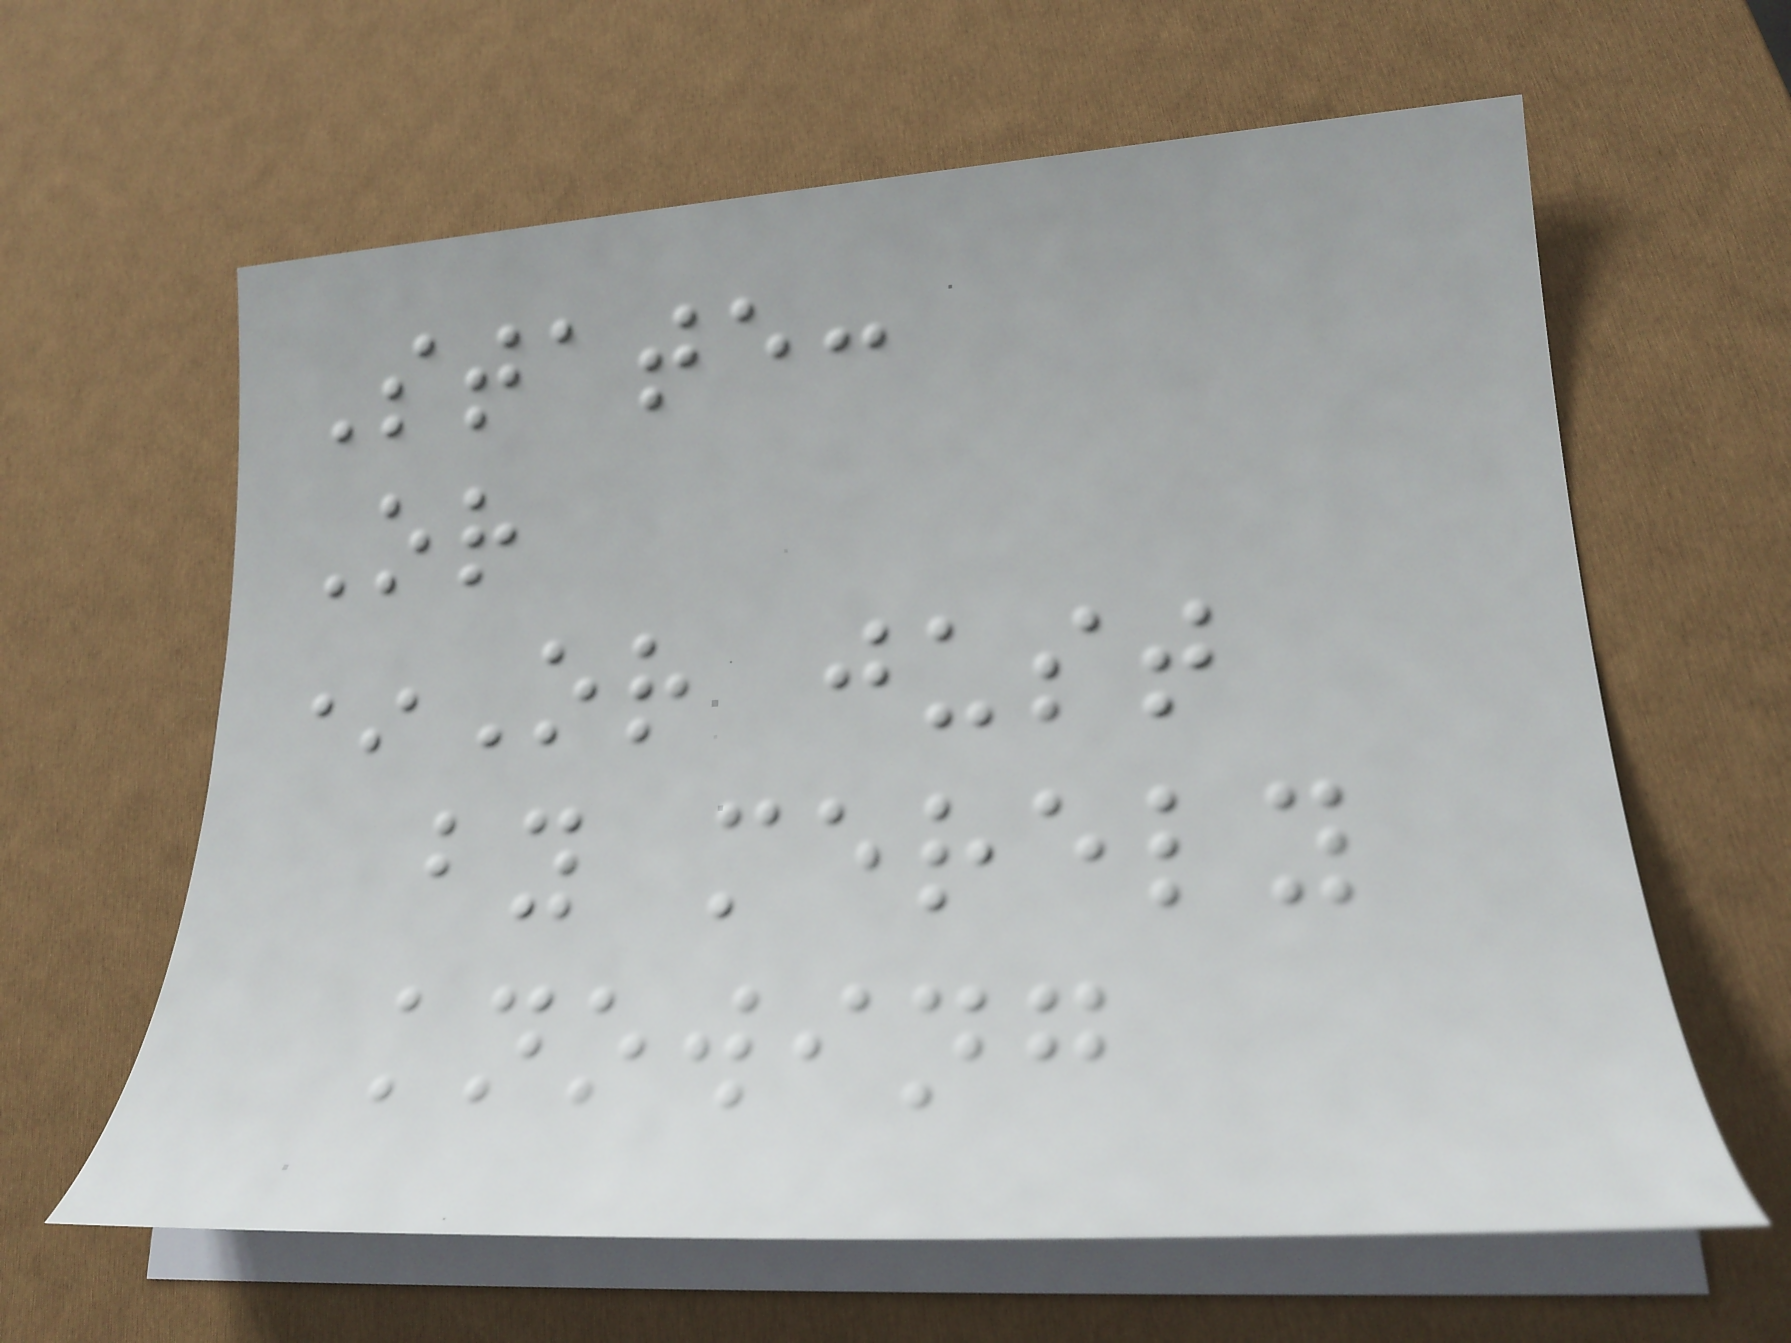State:
Or
*Or just
by merely
knowing
